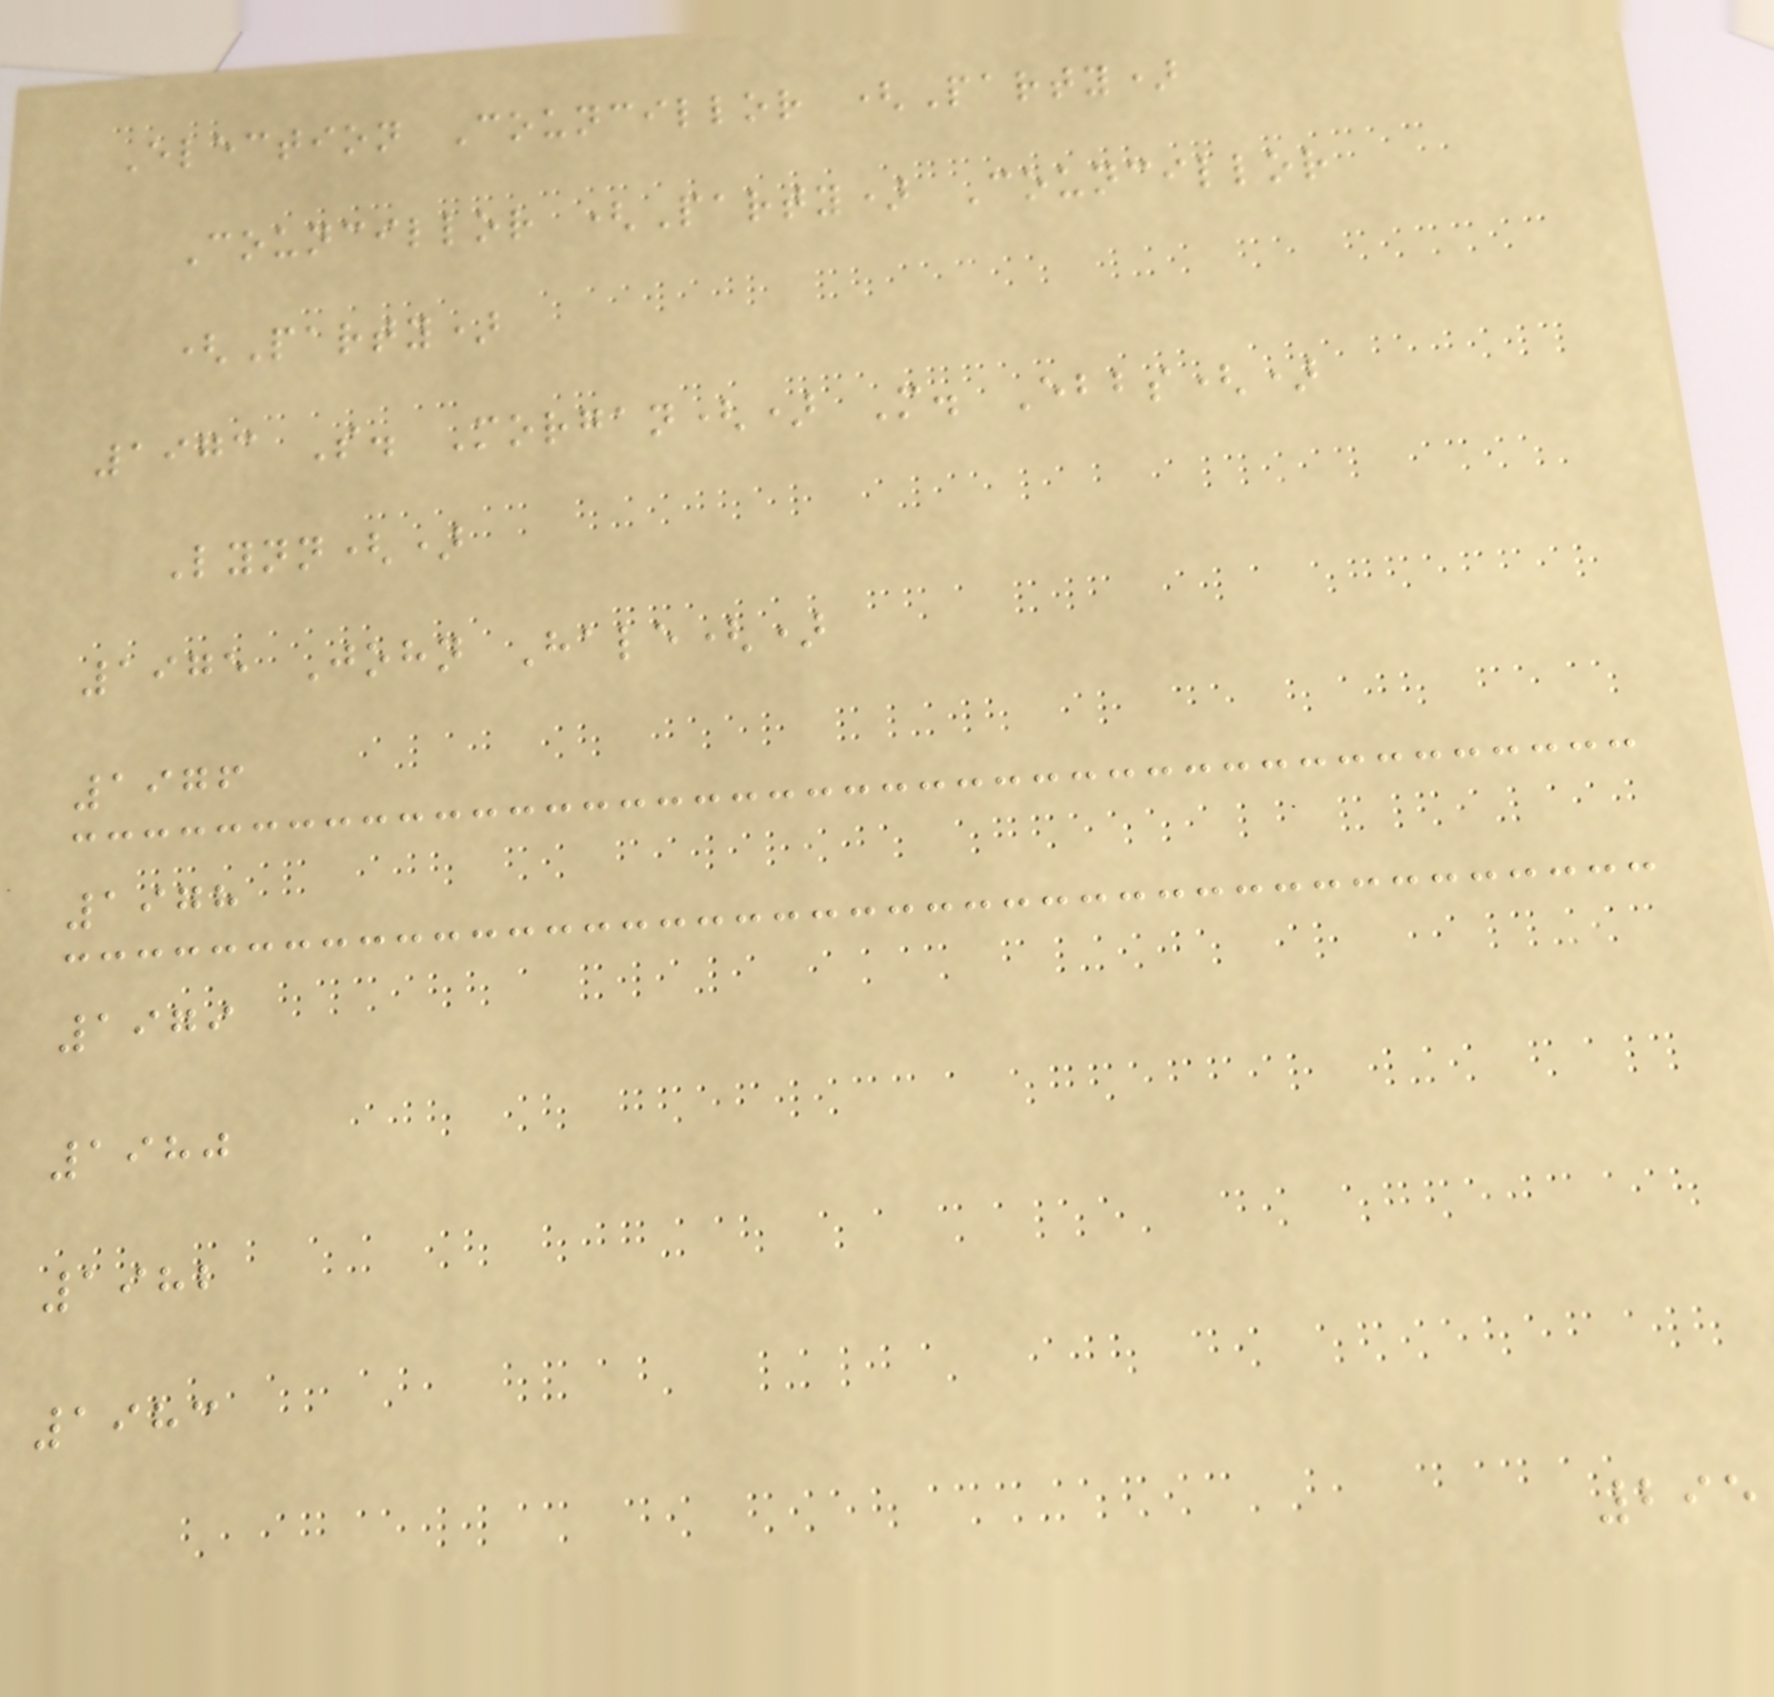Election Councillor (Party)
Councillor (Party) Councillor
(Party)
1973 S. Morgan() M. Ebbs()
Lynn()
1975 John Hale()
1976
1978
1979
1980
1982
1983
295
